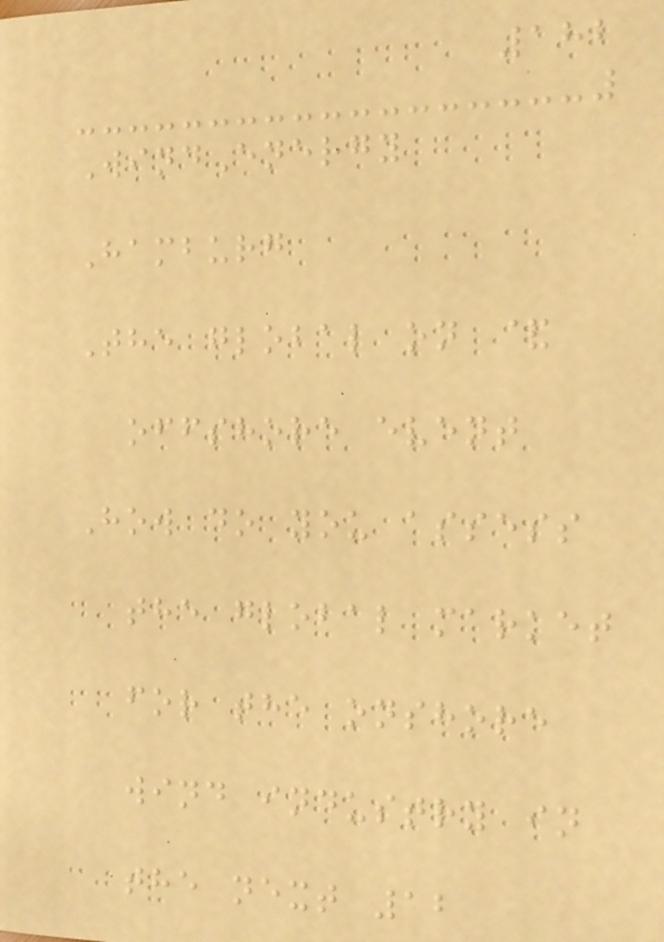182
WindEnergy
Hamburg
The global on &
offshore event
How do you assess
the global market
for the onshore
wind industry in
the next 12
